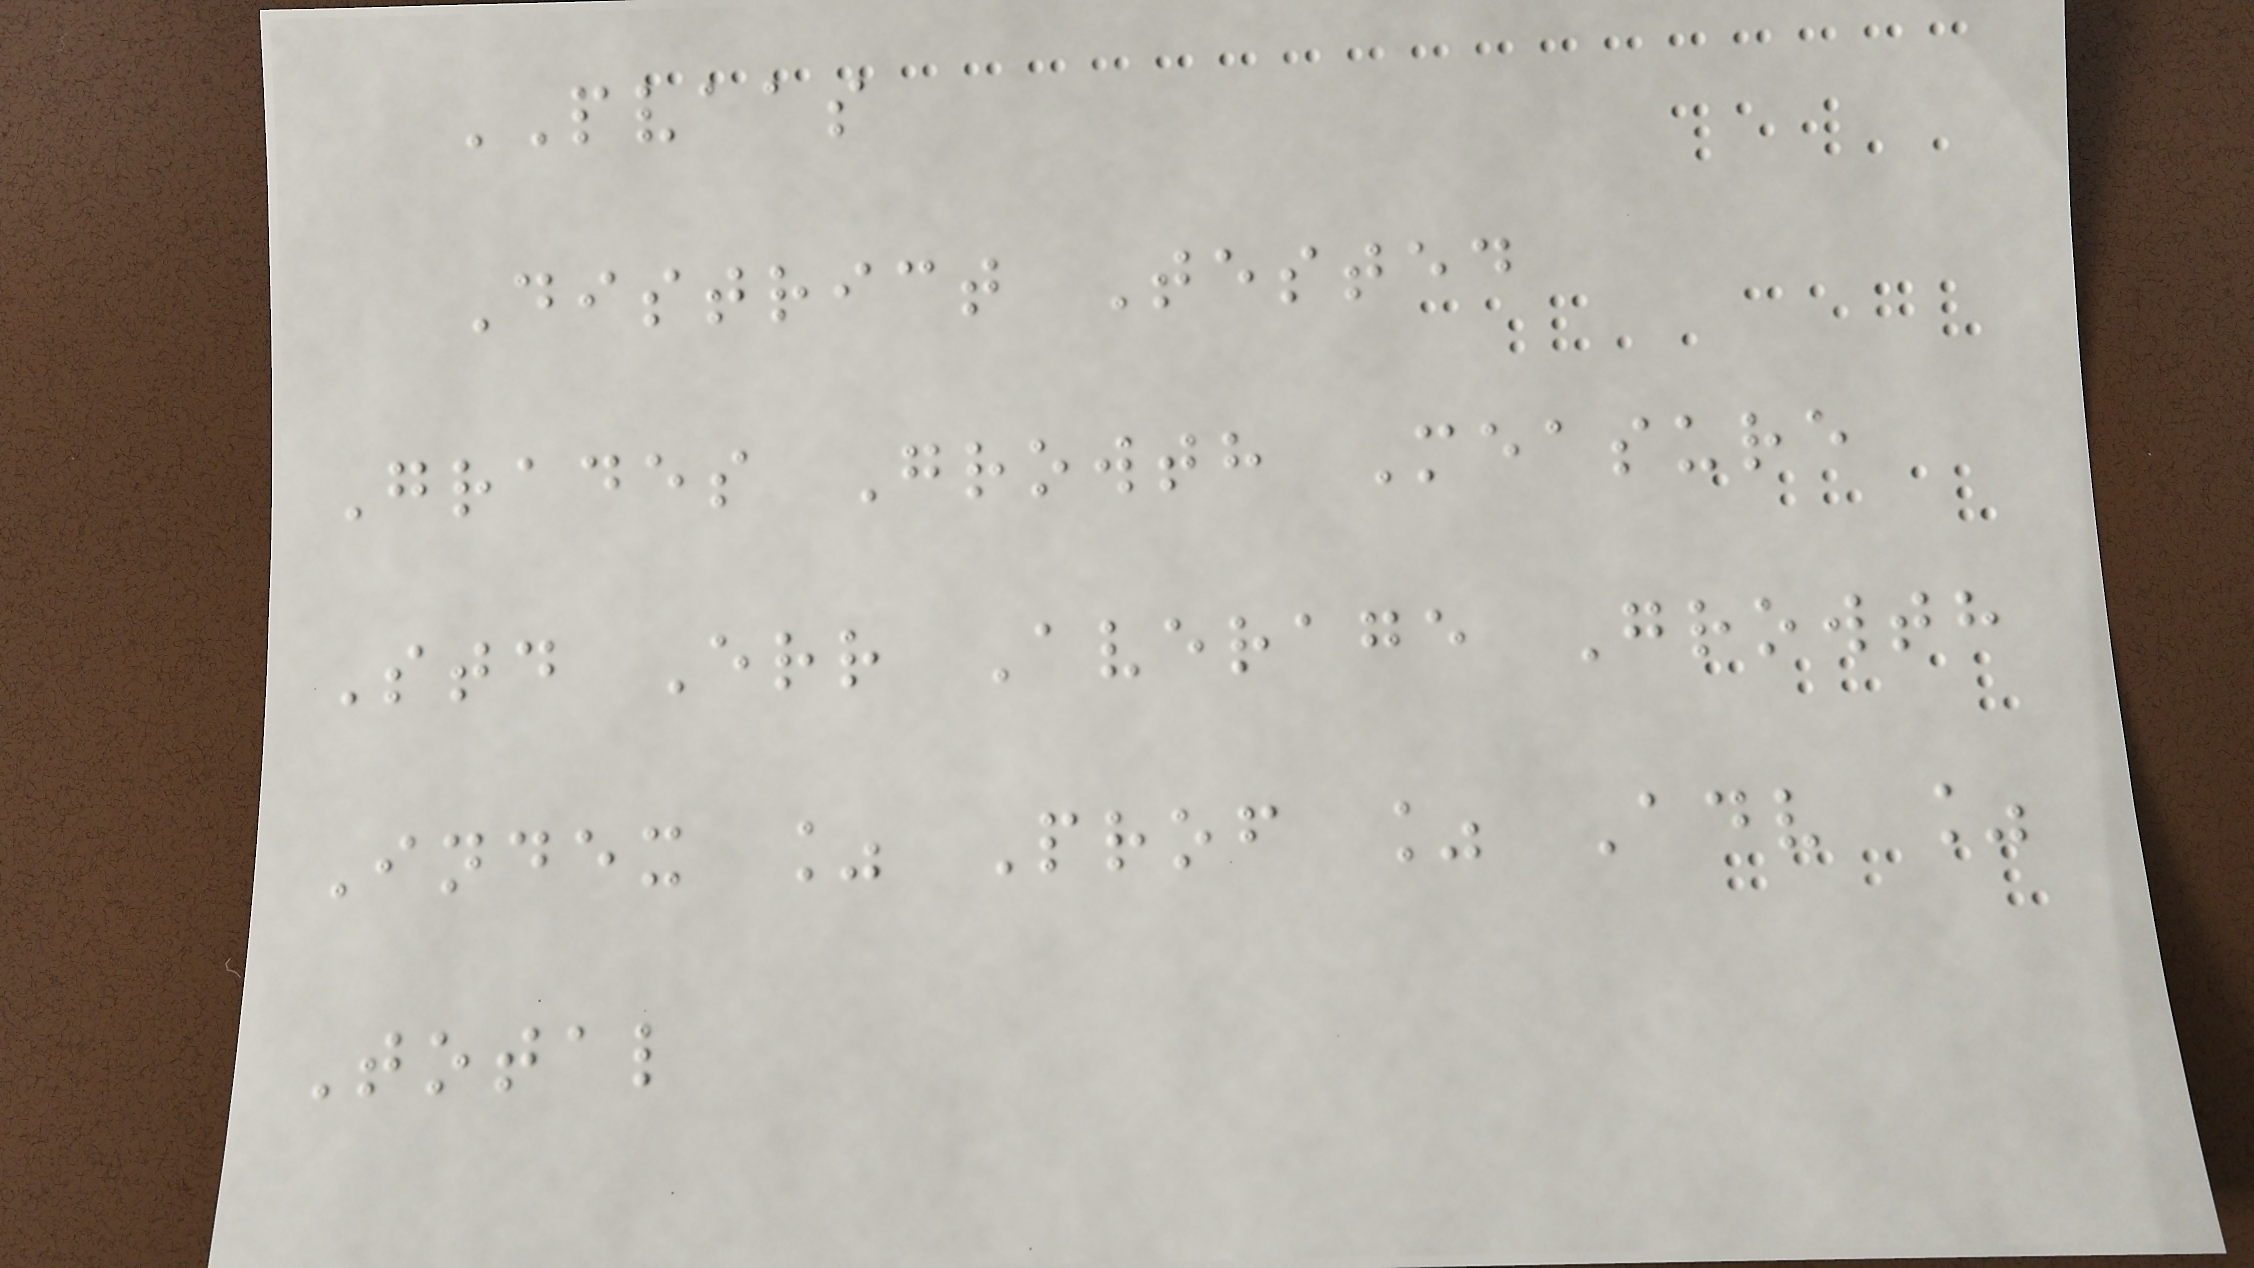PVAAS
District Tested
Grades Growth Measure
Std Err Average Growth
Index % Prof % Adv %
Total
